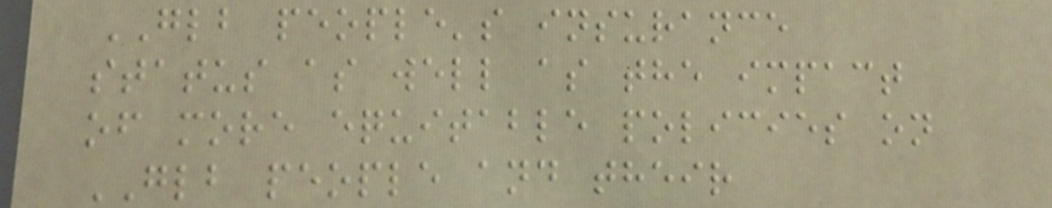GLB people's insurance
status as well as the impact
of more equitable policies on
GLB people and their
